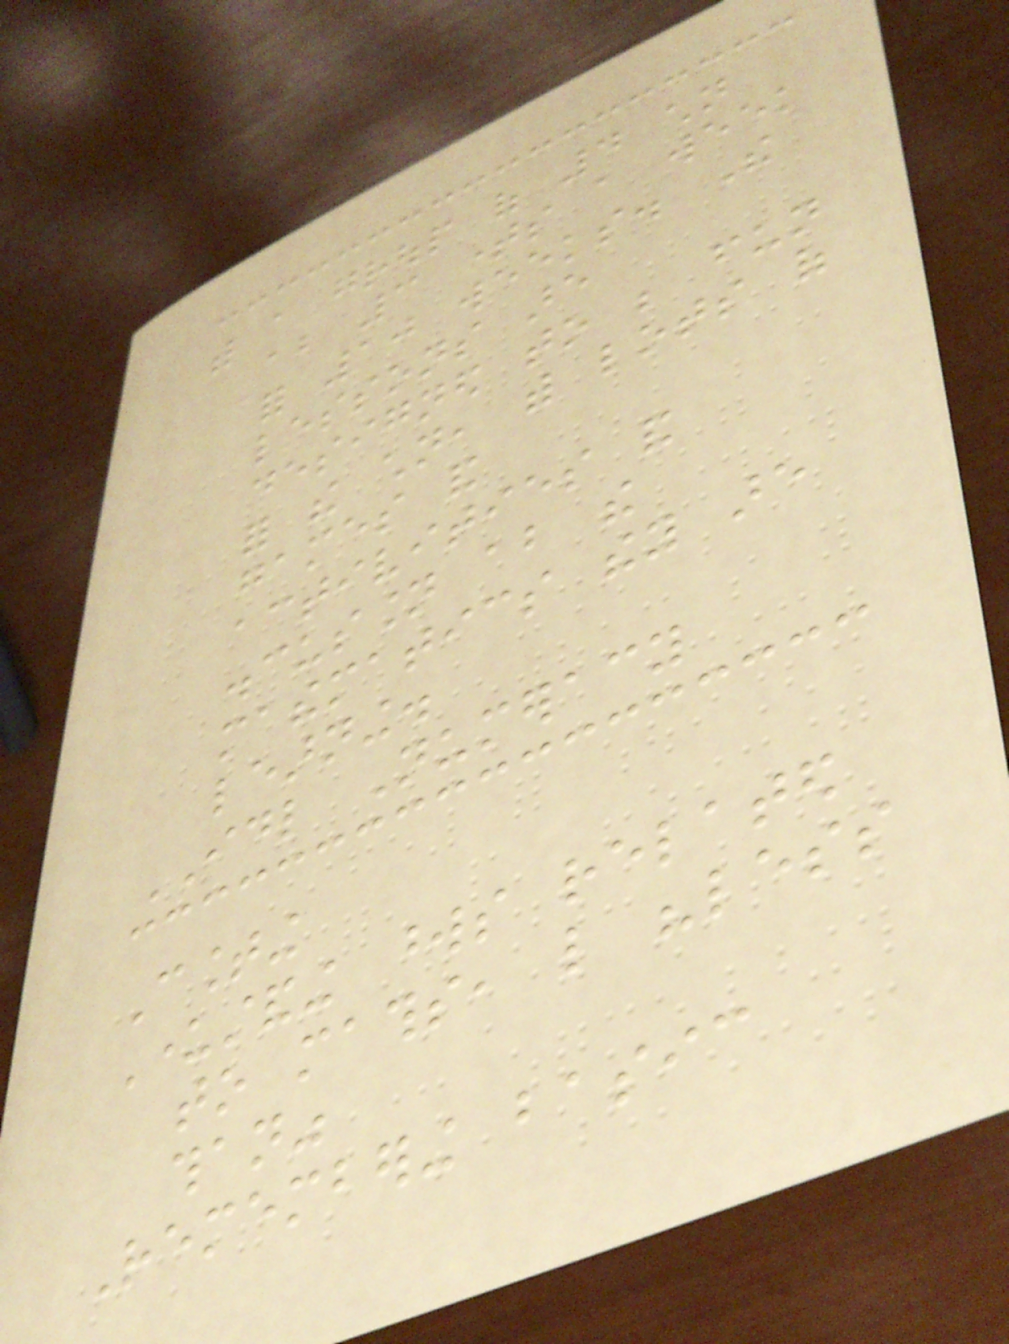with a group of 4 children
about 3 times a week
for 10 weeks. The
lessons are
designed to be fun
for the children, with lots of
games and
activities and
discussion about the
mathematics they are
learning.
IDL Numeracy
Counting
Understanding words related
to maths, like "less
than"
Remembering basic
